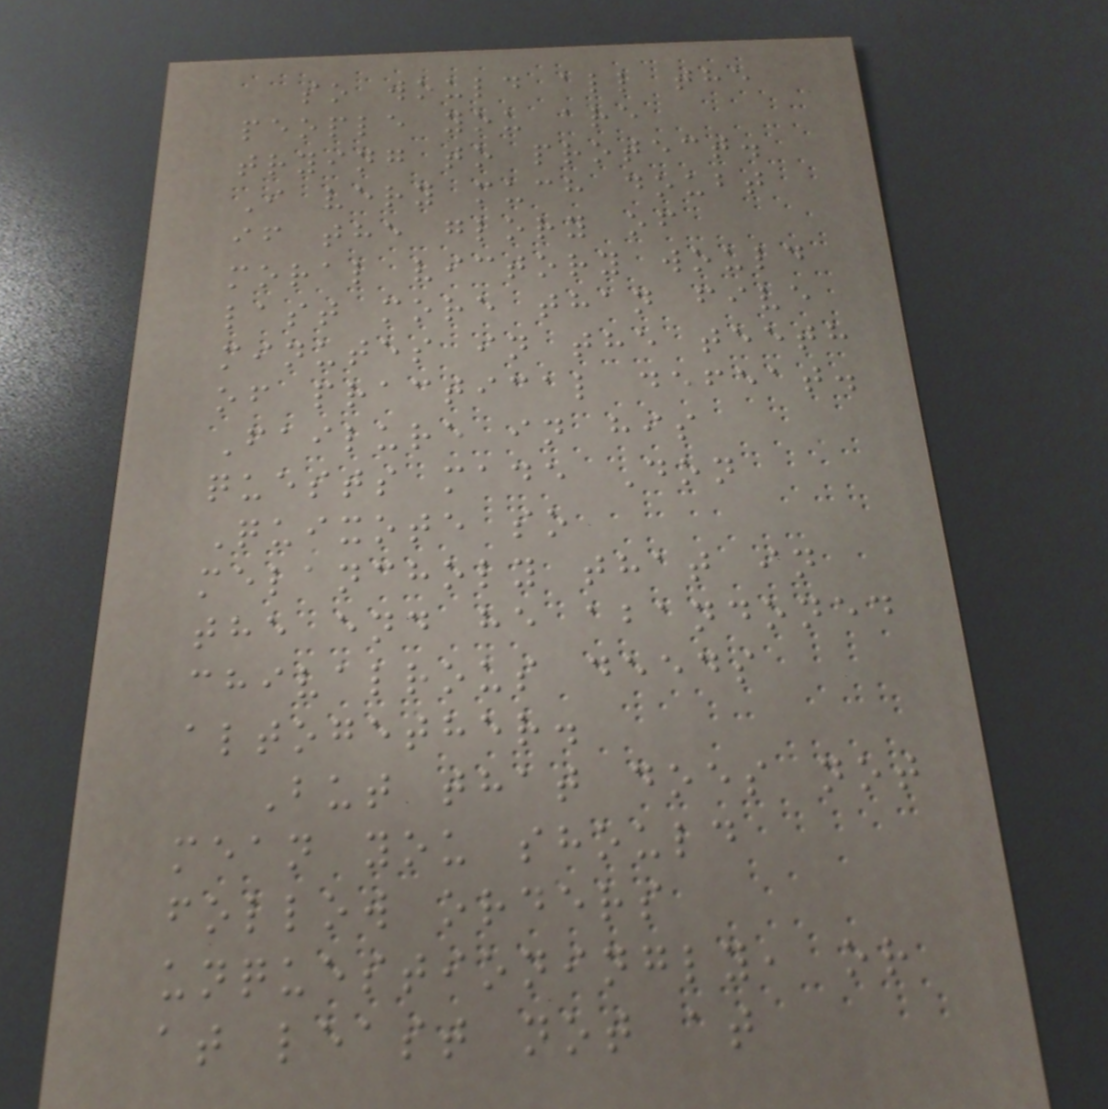so would all the
people you are
trying to protect.
I very much doubt
if the glory of
moral victory would
last more than five
minutes in the teeth
of practical defeat.
Failure in his
quests made Don
Quixote so
melancholy that in
the end he abandoned
chivalrous deeds
altogether.
But that does not
mean you should
follow orders
unquestioningly, or
at least not at
